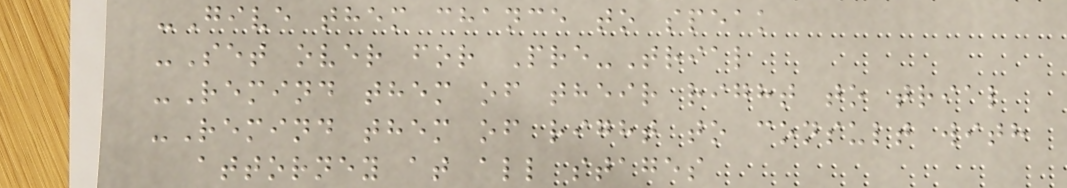-Give them chance to speak
-Set over for Pre-Trial
-Remind them of their right to trial
-Remind them of right to consult with
attorney at all stages
